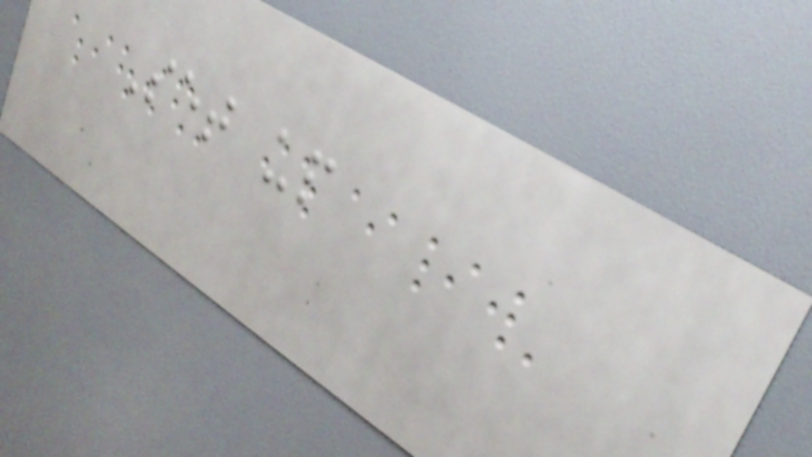Set up
